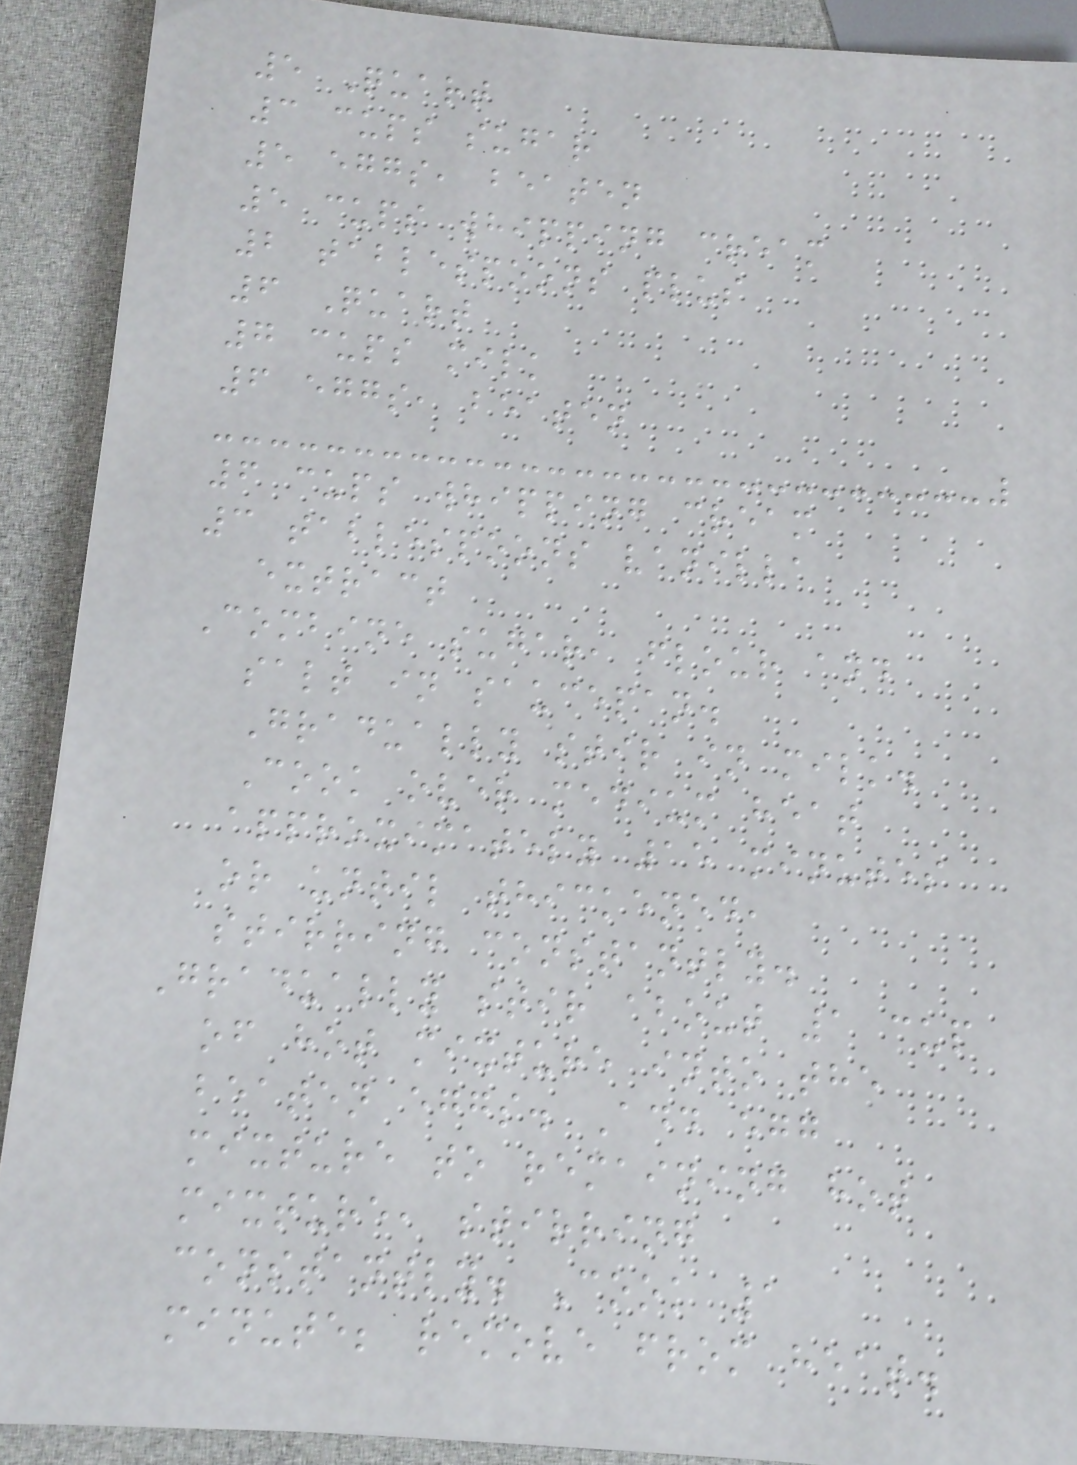5 Quart
3 cups sugar
5 eggs, beaten
5 cups whipping cream
2 tablespoons plus
6 Quart
7 cups milk
6 eggs, beaten
6 cups whipping cream
3 tablespoons vanilla
extract
Combine sugar, flour and
salt in saucepan.
Gradually stir in milk.
Cook over medium heat
approximately 15 minutes
or until thickened,
stirring constantly.
Gradually stir about 1 cup
of hot mixture into the
beaten eggs. Add egg
mixture to remaining hot
mixture, stirring
constantly. Cook 1
minute; remove from heat.
